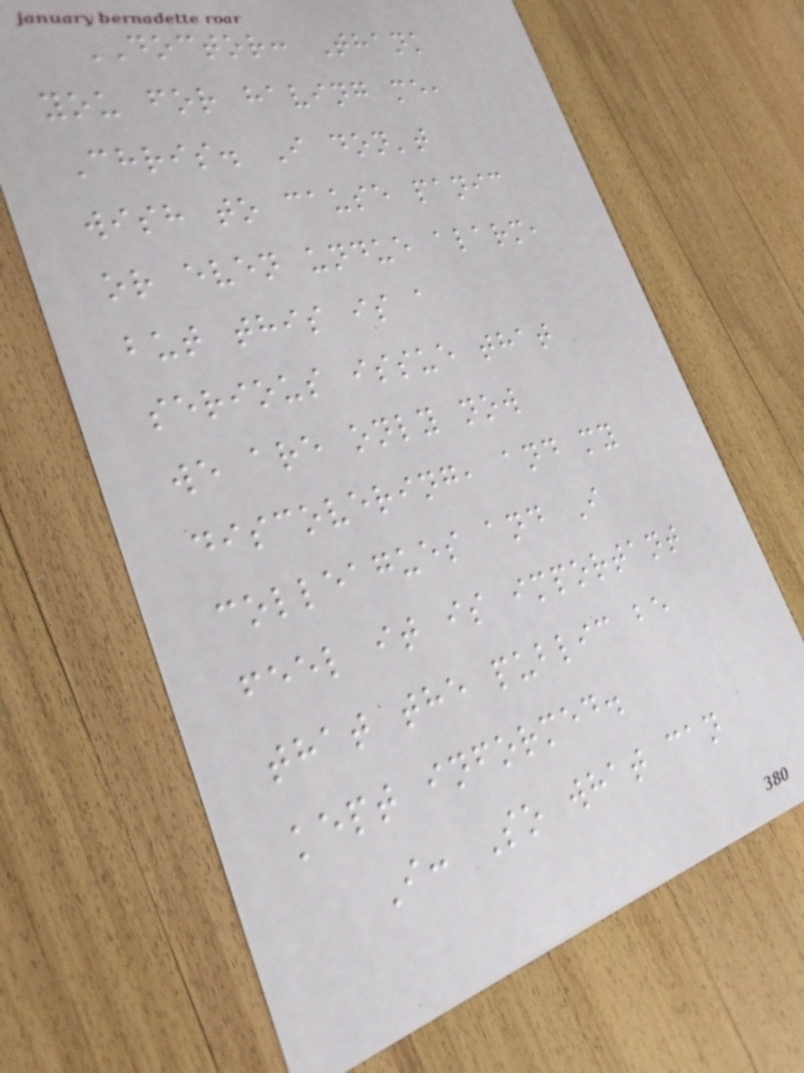DOCTOR: Thank
you for having me,
Chris. I don't
wish to cause panic
or even undue alarm,
but this is a
serious issue that
we are only now
discovering, and my
colleagues and I
feel it is important
that the public be
kept informed.
I: So what can
